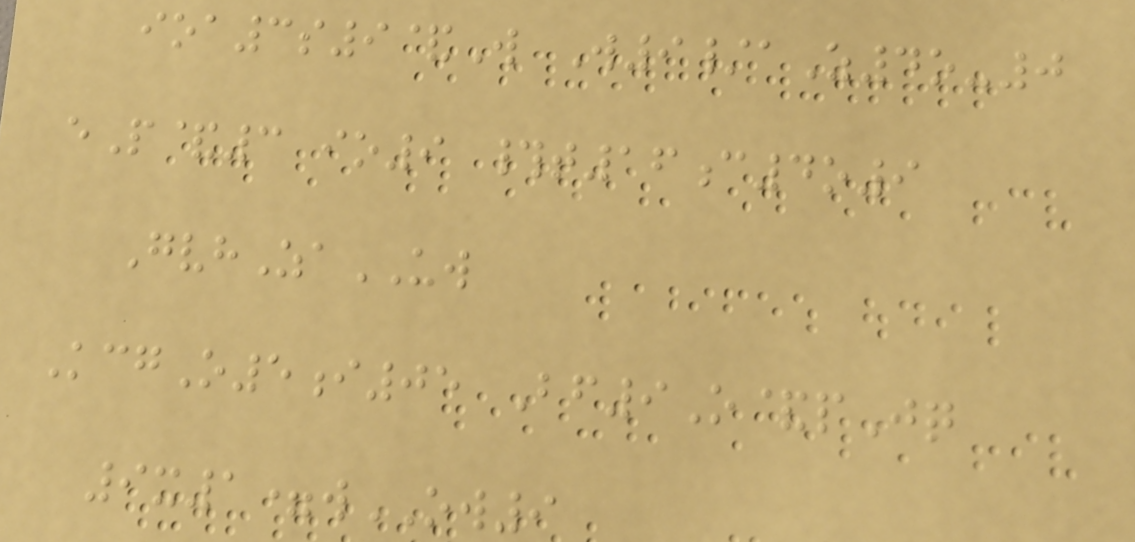ioa3s9&W W9/aZ4o-0
eP&3 io9 #t16c4o9
GvhZaUW
KcgO5i05 Bf9O&pJq
9x1=wOW9
